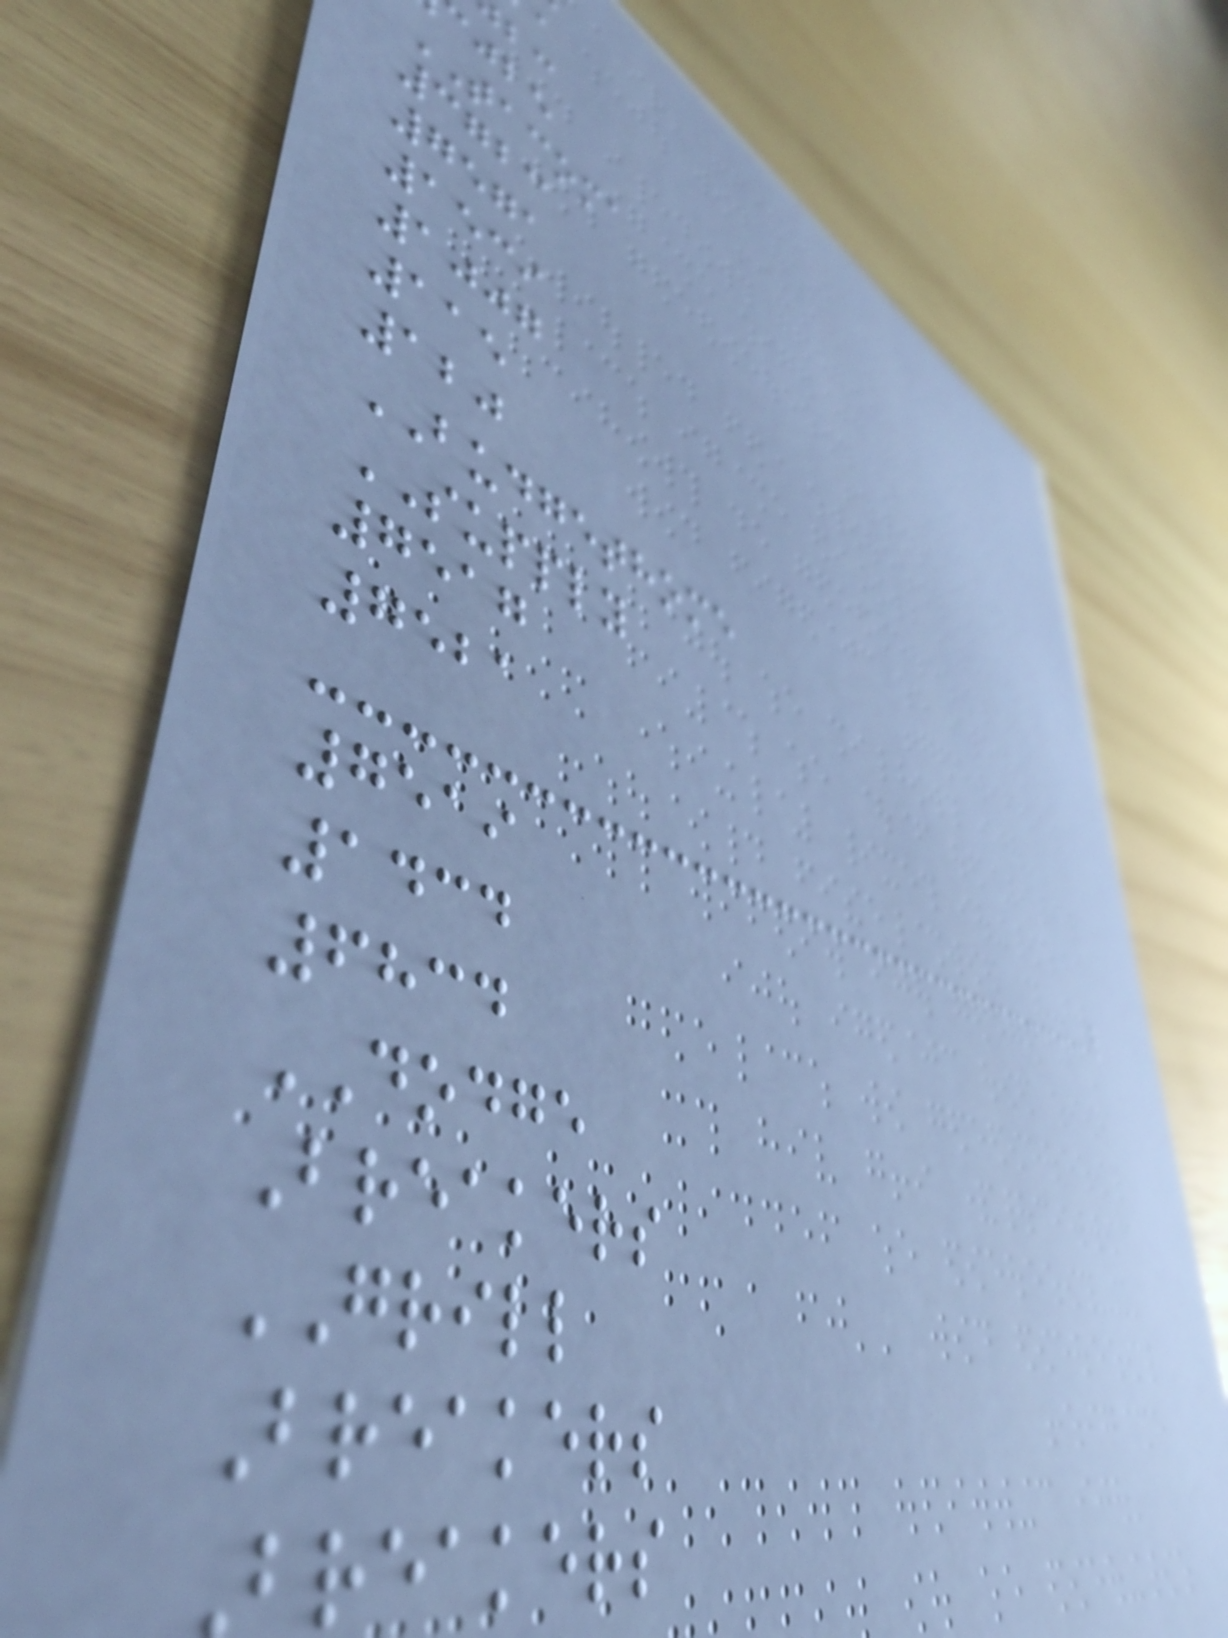TACOMA
3723
7571
1539
1007
115
120
BUDGETHOME
SUPPLY
7517
7521
7519
1434
6834
DODGE
Breakers
GRILL
Breakers
breakers
